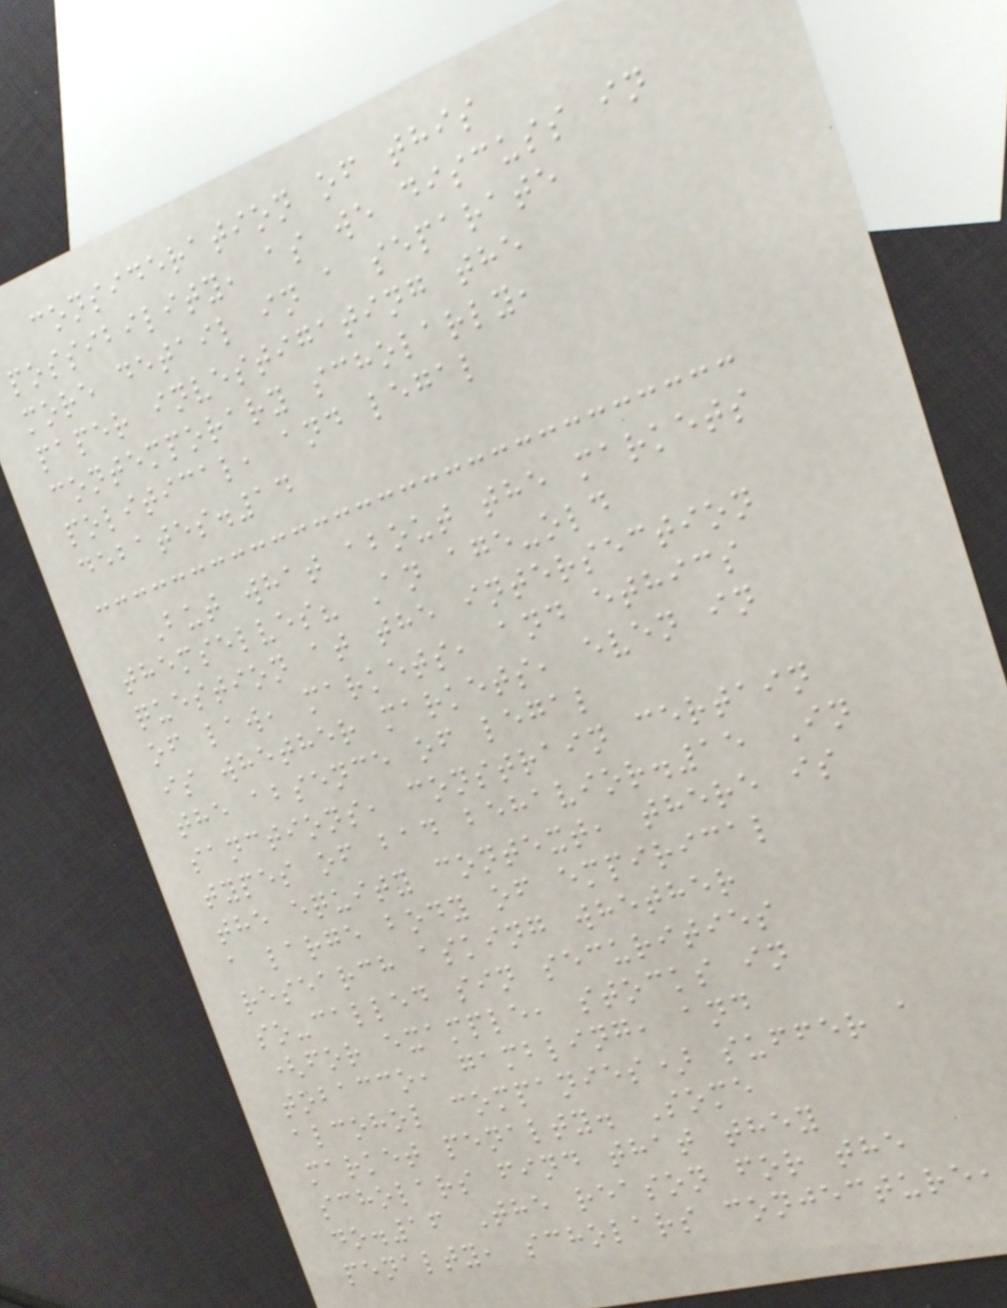consideration of this
possibility, as we discuss in
more detail in a separate
paper investigating the
contemporary scholarly,
political, and legal
debates.14
But what about the markets
themselves? An age-old
question at the intersection
of law, markets, and ethics
is whether markets, even in
the absence of legal
sanctions, constrain certain
types of bad behavior.15 In
the equity context, there is
a large body of empirical
research asking whether
so-called sin securities
(for example, stocks in
tobacco, gambling, and
alcohol companies) suffer a
market penalty. Some
scholars find that they
do.16 The reason for the
penalty, scholars conjecture,
